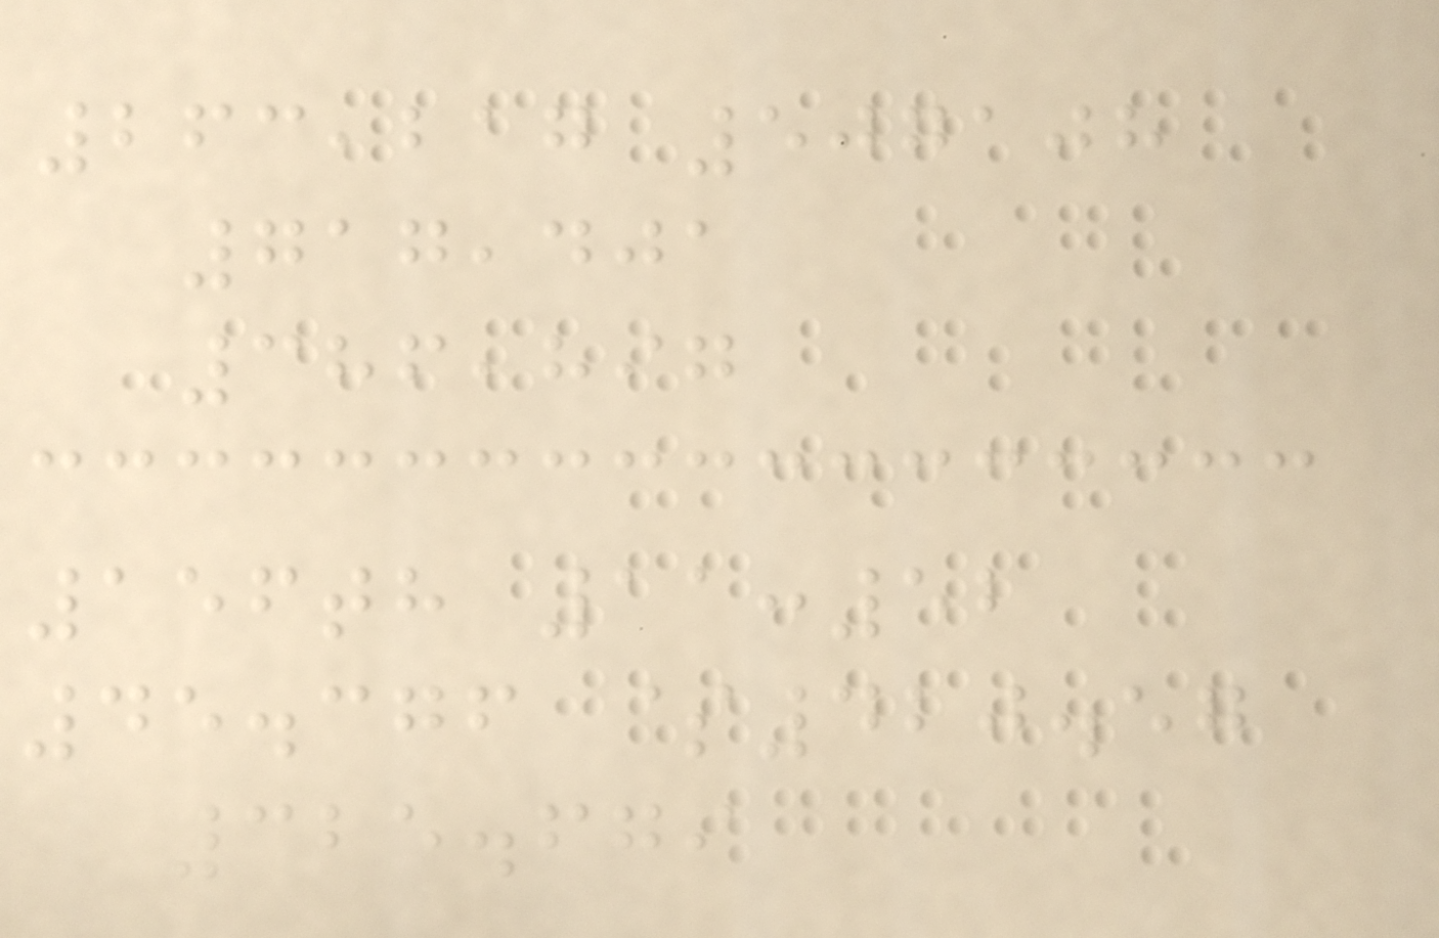263,217 507108
717,401
386,897
156th 11:52
45.376 $420.57
325.679
